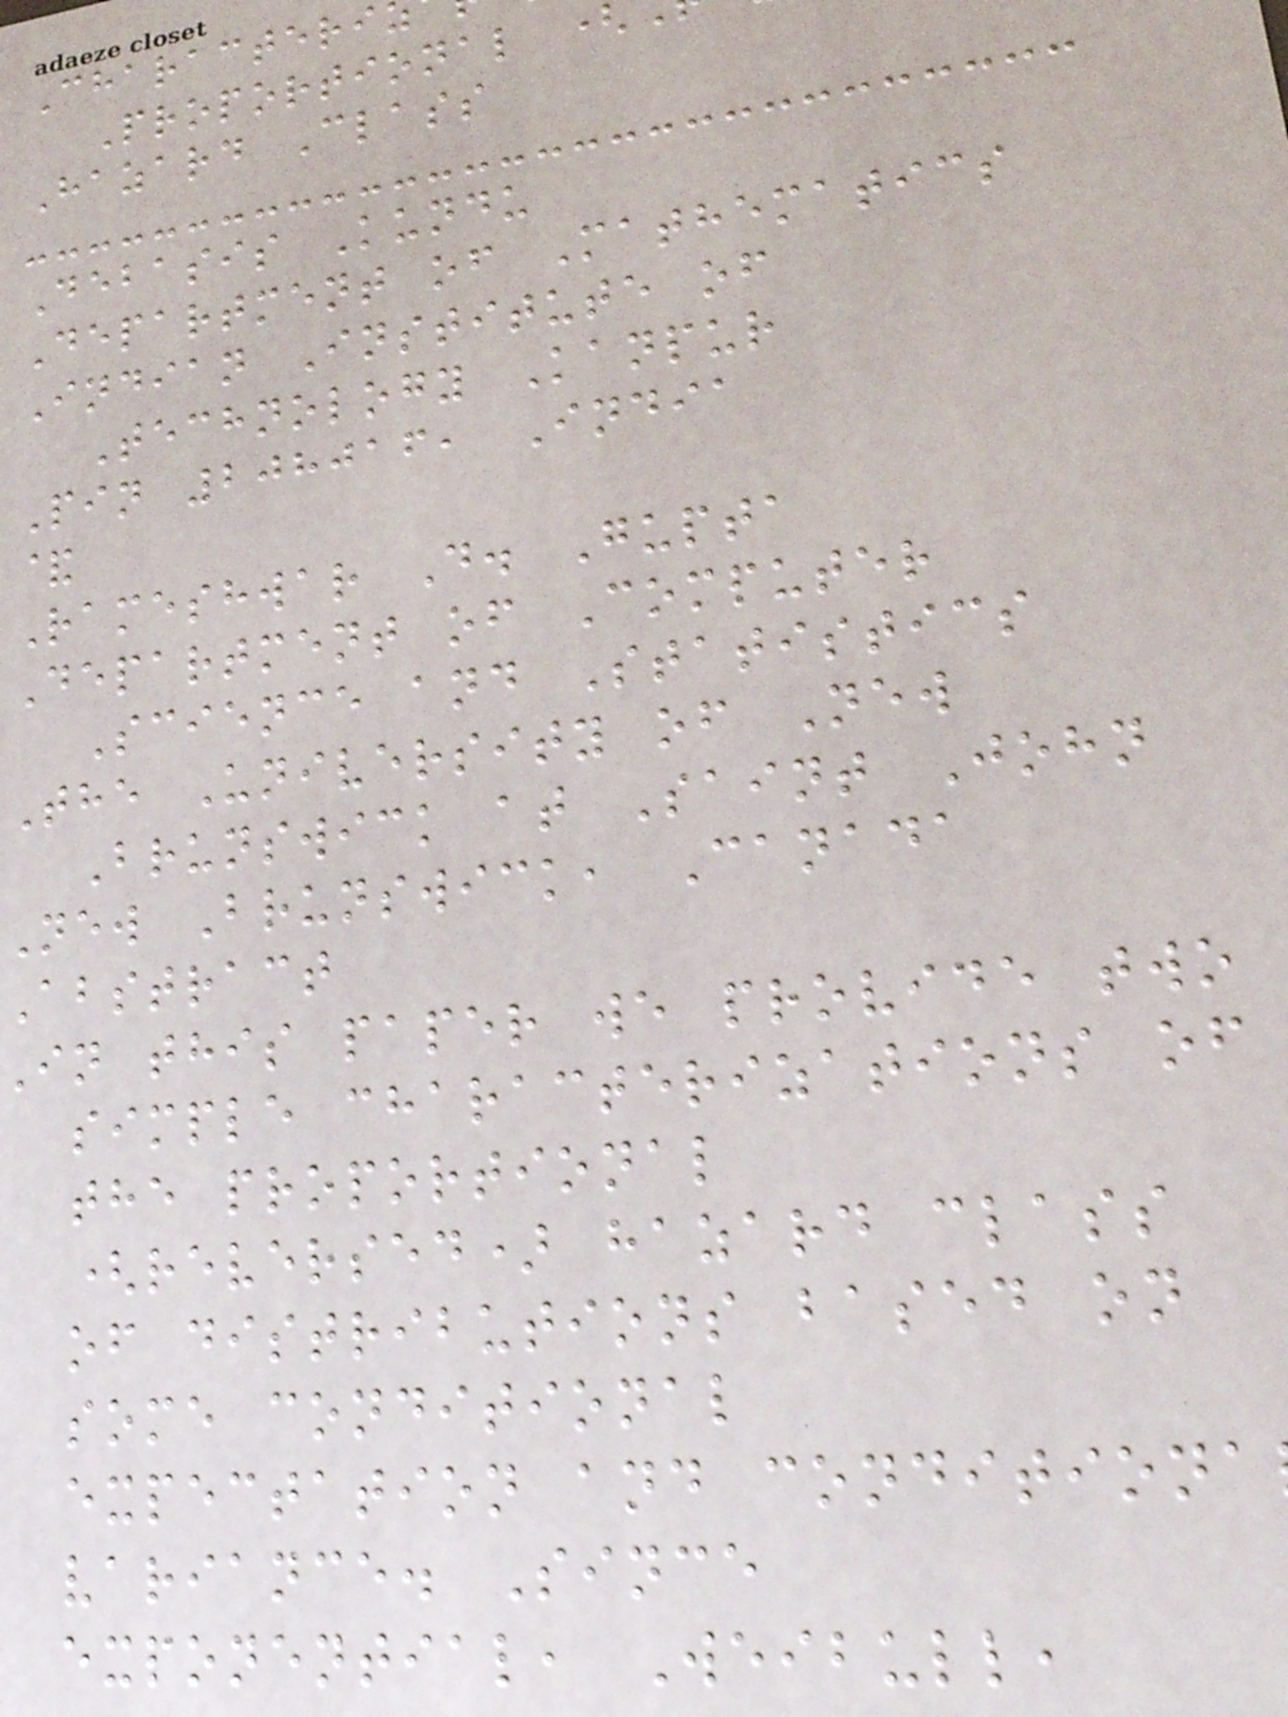Characteri
Proportional
Hazard Class
Debasis Kundu
Department of Mathematics
Indian Institute of
Technology Kanpur
Pin 208016, India
&
Rameshwar D. Gupta
Department of Computer
Science and Statistics
The University of New
Brunswick at Saint John
New Brunswick, Canada
Abstract
in this paper we provide two
simple characterizations of
the proportional
(reversed) hazard class
of distributions based on
some conditional
expectation and conditiona
variance. Since
exponential, Weibull,
